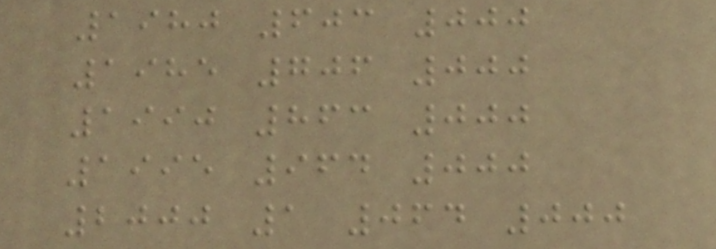1980 603 000
1985 706 000
1990 863 000
1995 964 000
2000 1 064 000
